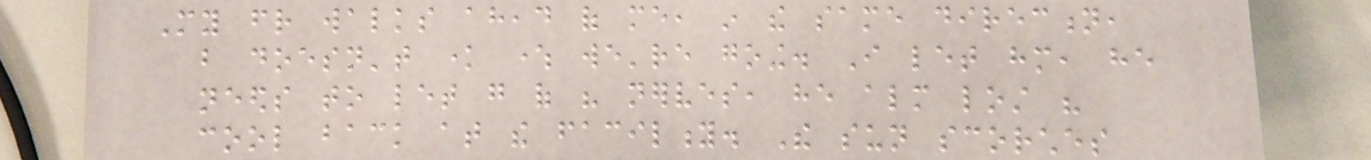My friend walks ahead of me, in the same direction,
but doesn't know where we're going. I let him, he
needs to let go of his nerves, he almost lost his
cool back at the facility. The sun scorches
